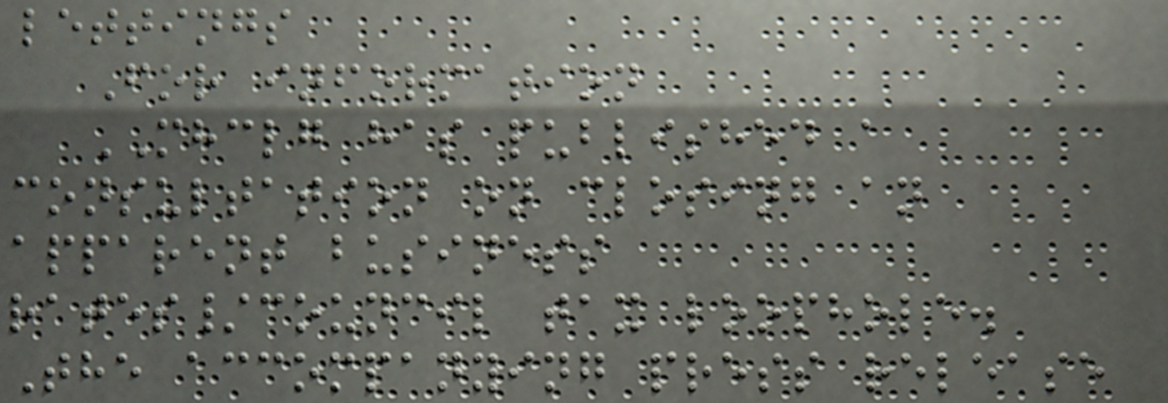lettings
For information
MHCLG has published a
consultation on closing an
apparent business
rates/council tax loophole.
The accompanying press release
